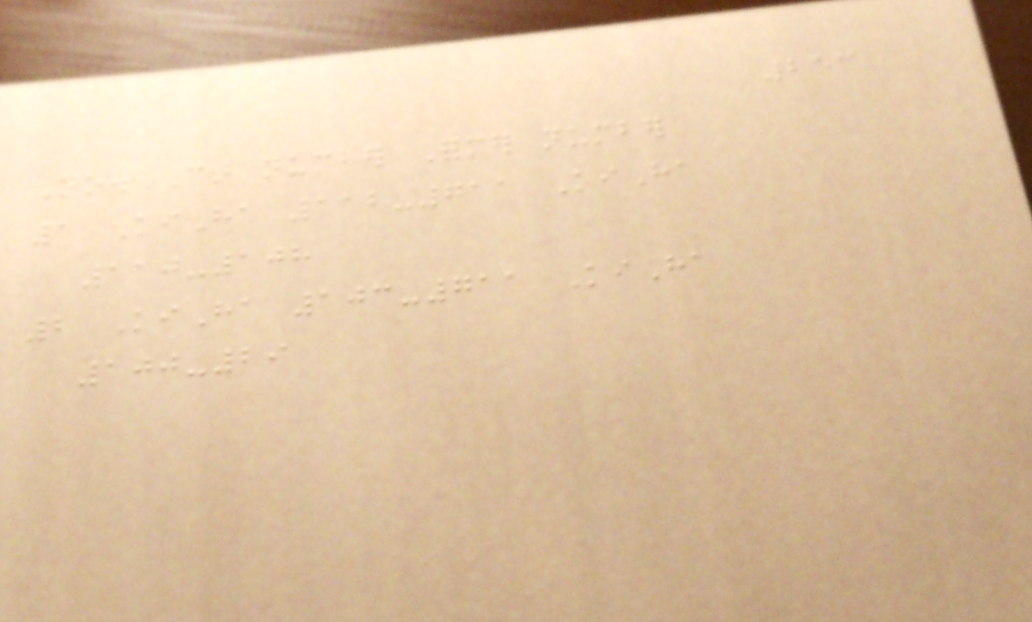253
No. Car number Former number
1 KiHa 112-711 KiHa
110-108
2 KiHa 103-711 KiHa
100-29
